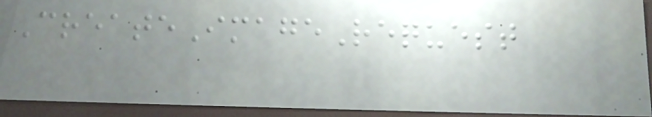CreateImageRequest
